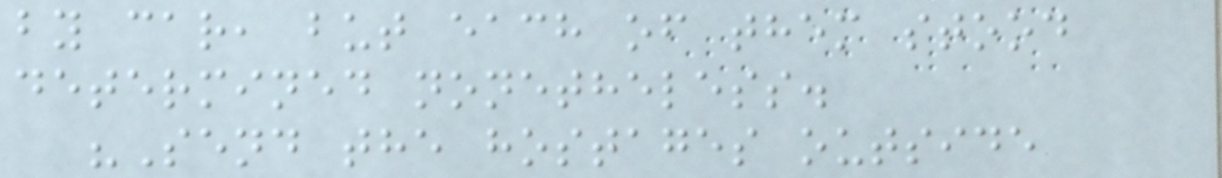by car, but each of them stood
determined nonetheless.
"Send the hostages outside
